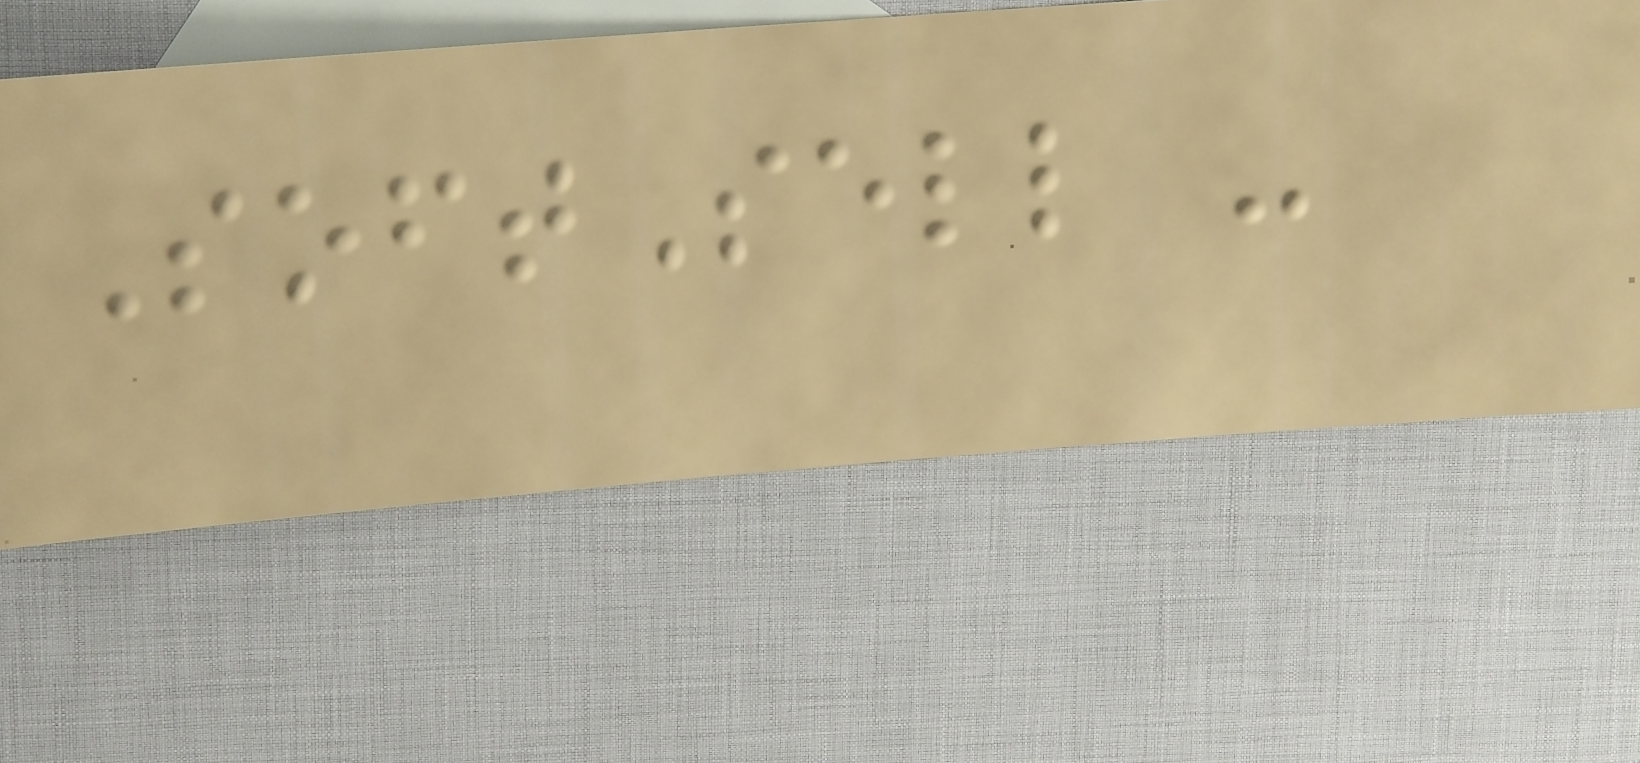SoftSell -
